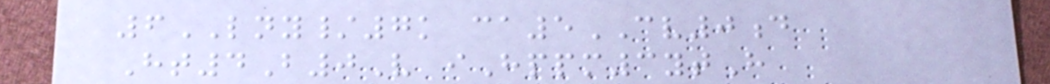6LNY/7k ca5CV0d
Ht4B0V iHppm3ytH
